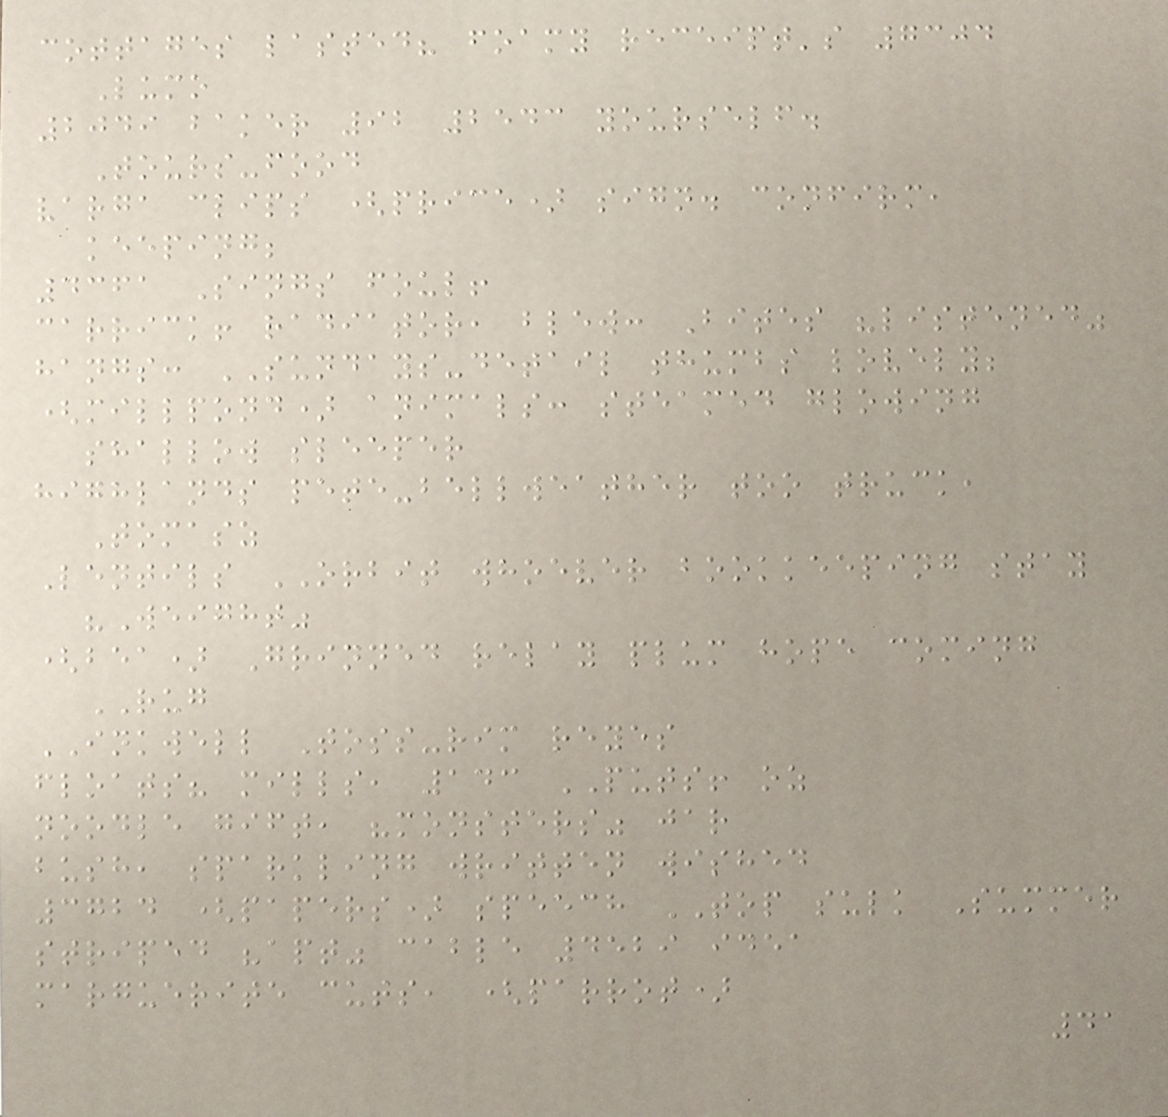cottages lasted? foamy receipt's 7304
Lumo
2049 baker 92 2543 yourself.
Tours-food
varga clips (price) sign. confirm,
keeping;
4361 Sings foul!
carrick! radiator, blew: Bites "listened"
hangs: SUNDAYS-detail thumbs lovely;
(millpond) animals: steamed glowing
shallow sleeper
highlands pete-bellweather too truck,
Tomasz
Lentils ORBIT whoever bookkeeping stay
"Weight"
(bea) Grinned relay plum hope coming
RUG
INKWELL Toss-rim reyes
floats? mills, 143 PUTS! oz
noodle gift, "monsters" jar
bush, sparkling written wished
3724 (papers) speech TOP sulk Summer
striped "apt" cable 4529 idea
marguerite cuts, (parrot)
41
